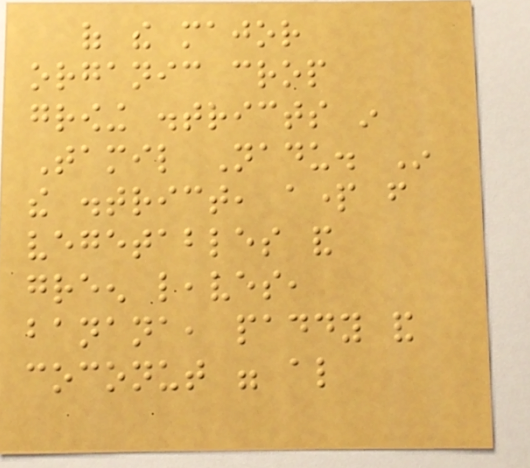of the major
organic crop
growing districts in
Tamil Nadu. In
the district, apart from
vegetables and
green leaves,
banana, paddy and
coconut were also
